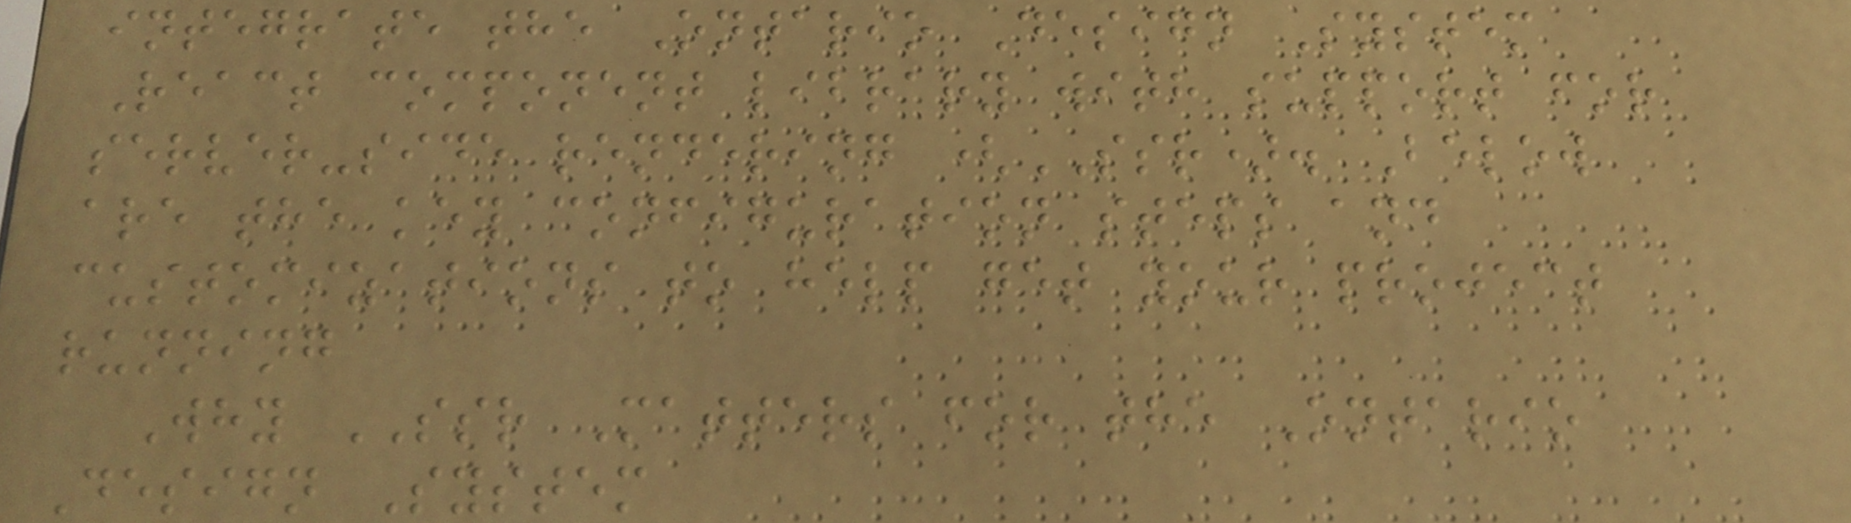integrate the Ontario Design System
React component library with support for
server-side rendering (SSR). Below
are the key configuration steps and
customizations to help get your project
running
Why SSR Matters for the Ontario
Design System
